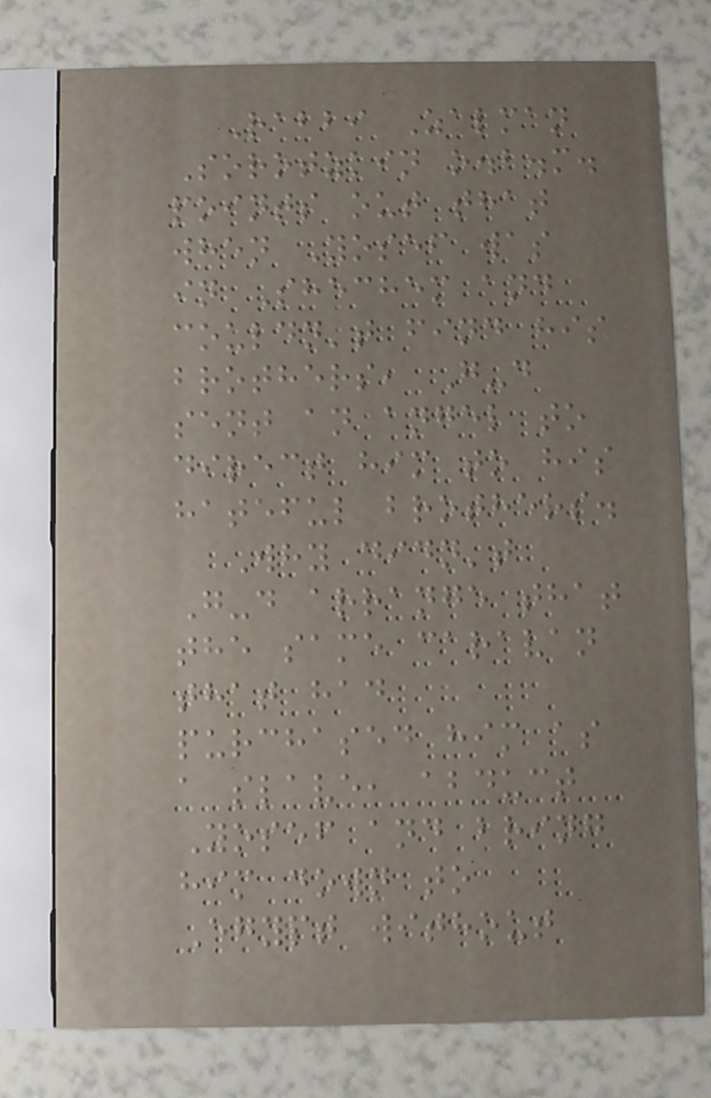Rabbi Zalman
Sorotzkin o.b.m.
points out that
when Yosef was
in Shechem and
couldn't find his
brothers, G-d
sent an angel to
direct him to his
hateful brothers.
Why didn't
G-d arrange that
the same caravan
that had
purchased him as
a slave, abduct
Yosef and bring
him down to
Egypt without
